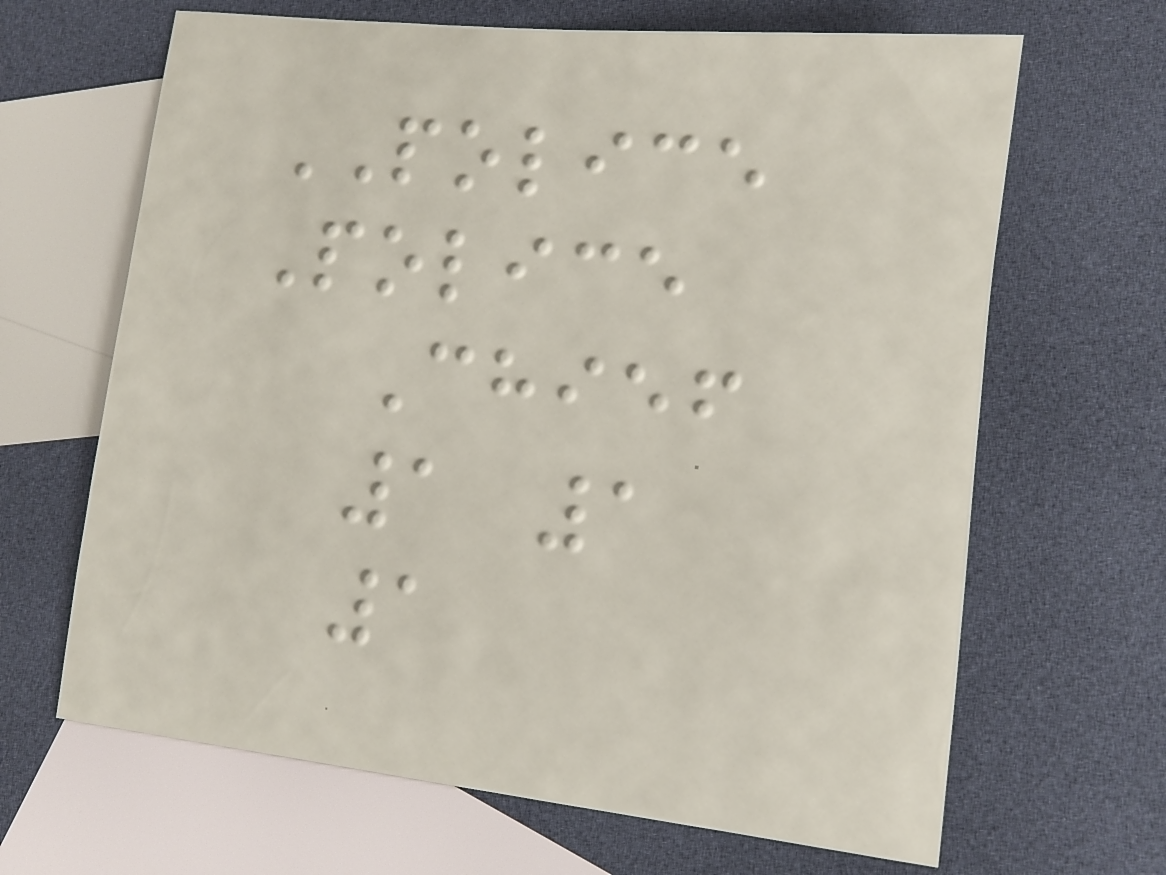POLICE
Police
Chief
1 1
1
